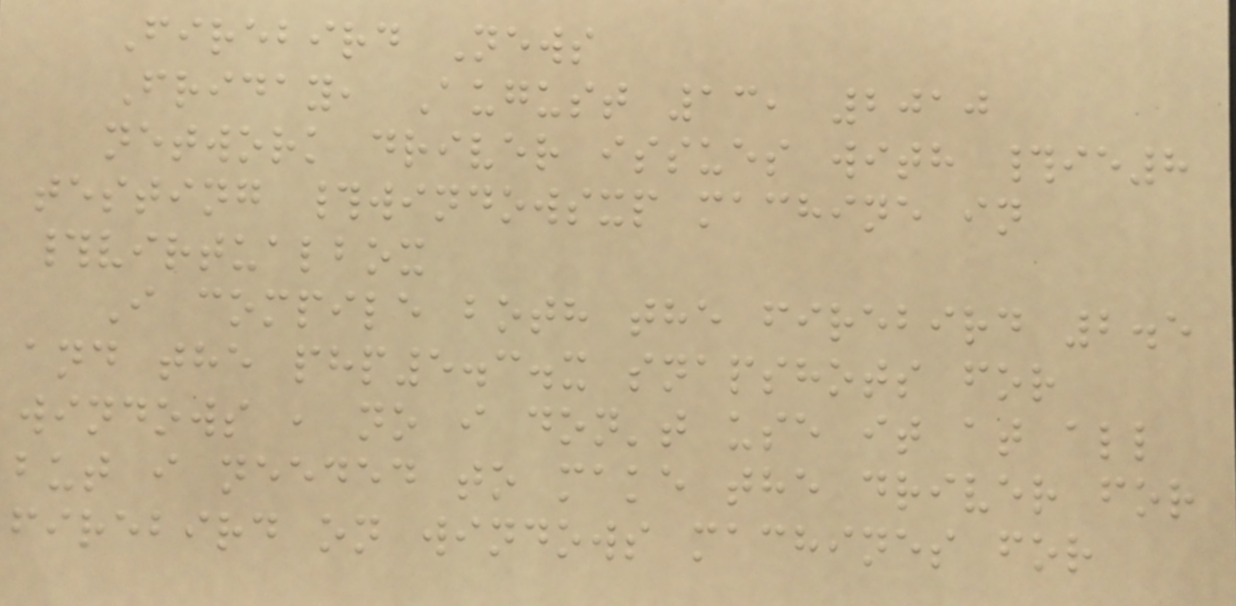Firebird News
Friday, August 13, 2010
network driver issues with #ie8
testing #windowsxp machine in
#virtualbox
I compile both the firebird 2.5
and the php5.3.x snapshots for
windows , no i don't use it at all
but i needed to make the driver for
firebird on windows machines for
